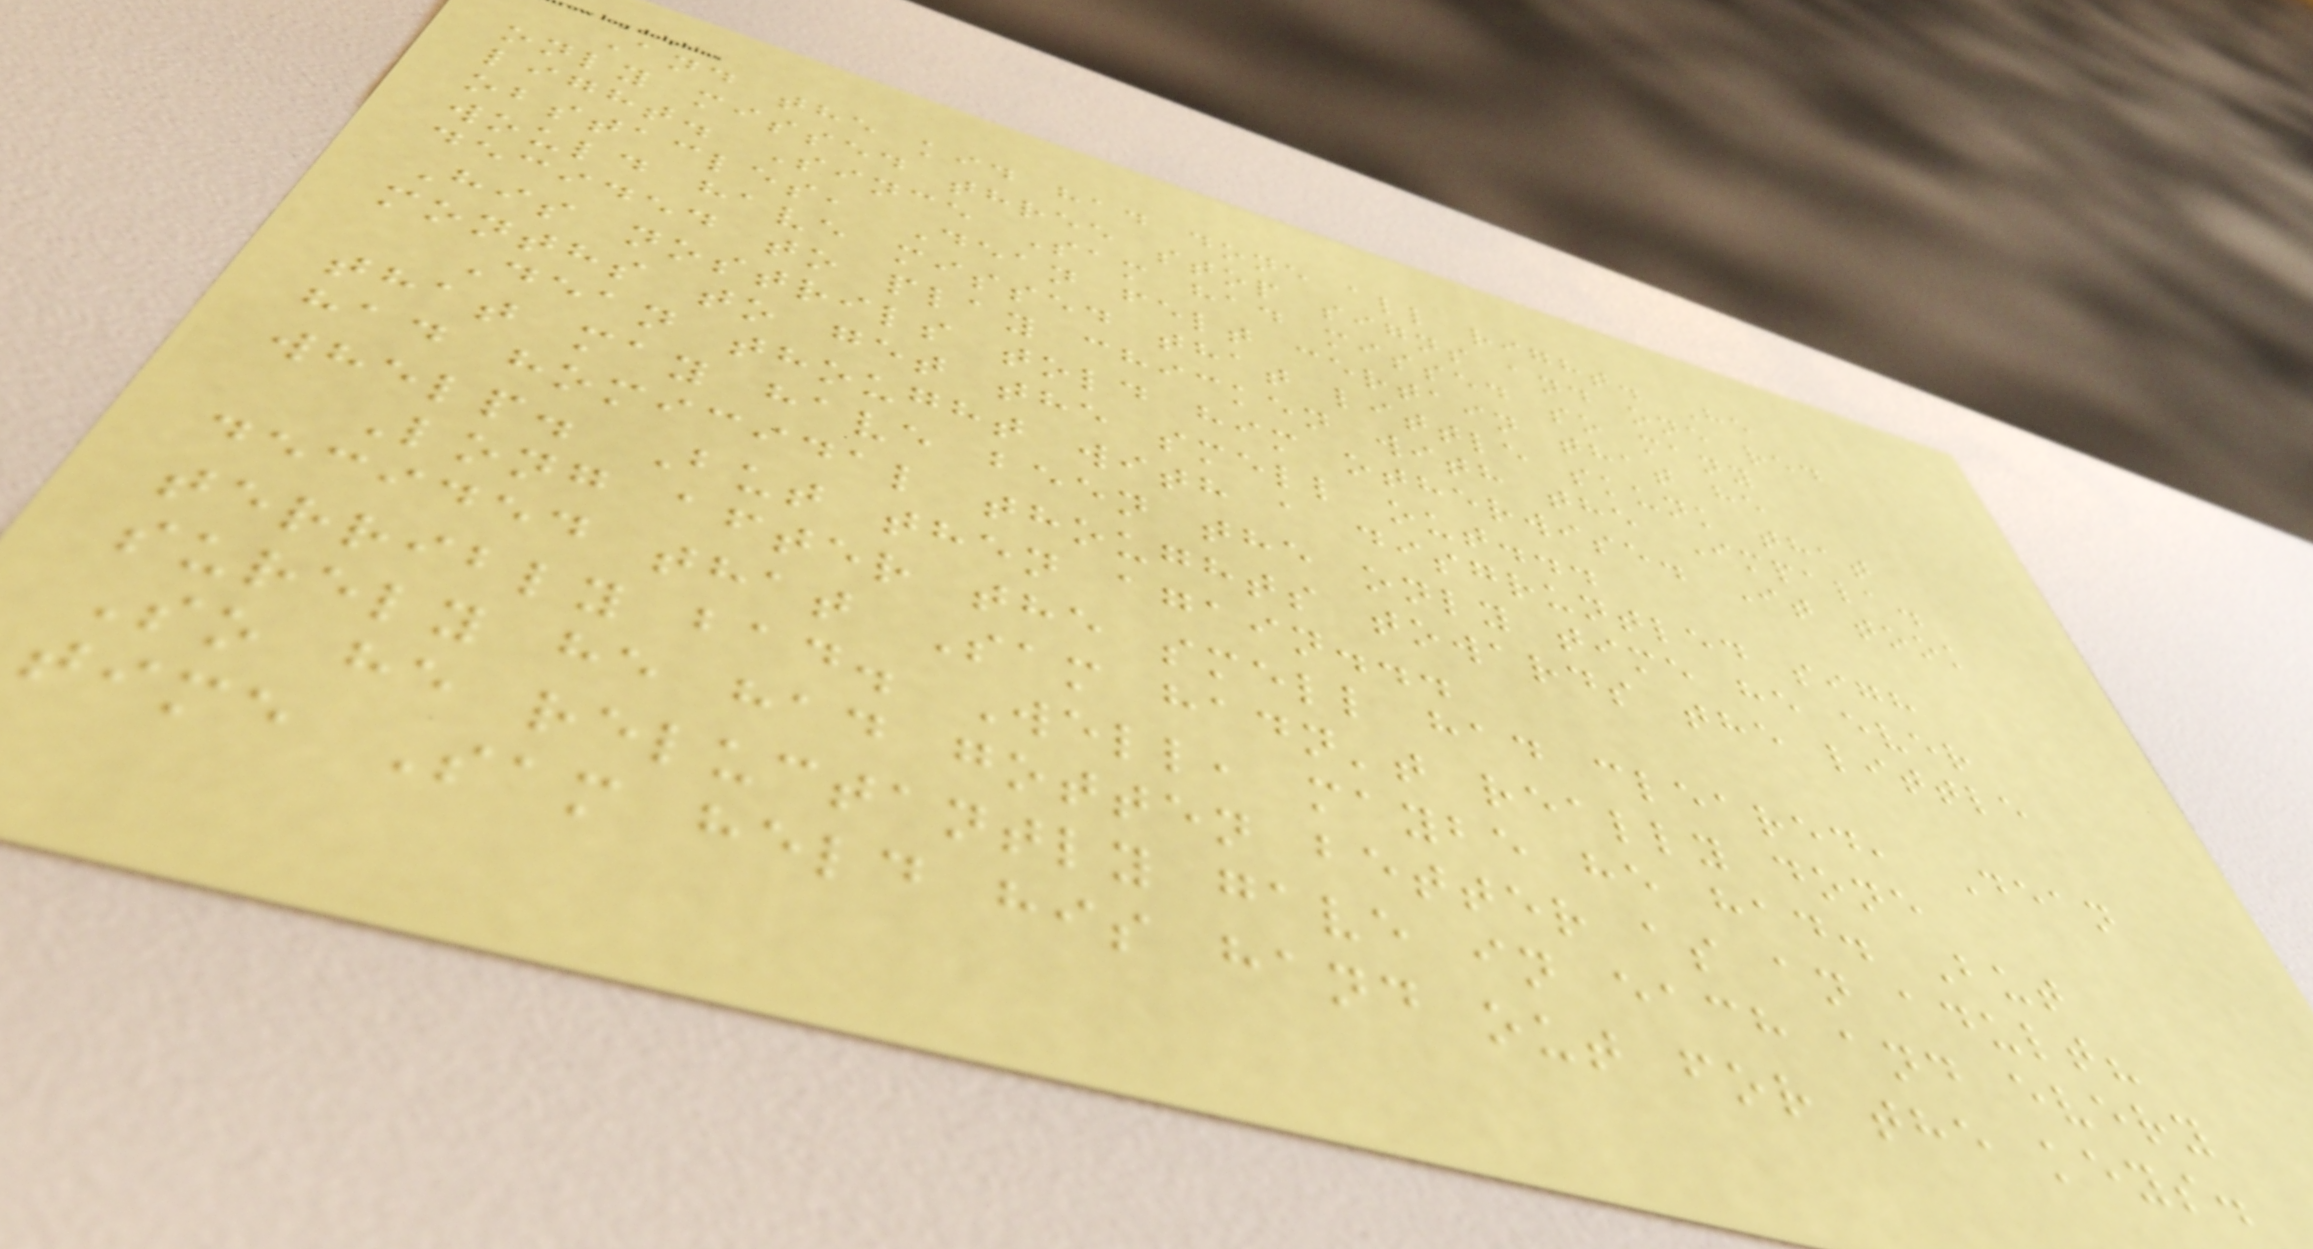And the kid had done all right. He
only missed three stop signs and one red
light. Since Sam had missed so many
obstacles, Dean felt certain that he
would have missed that little skunk that
decided to play chicken with the Impala.
His nostrils told him otherwise. It took
months to get the smell out...
Dean thought with a disgruntled sigh
that may have been the only time he ever
had homicidal thoughts towards the little
whelp. But then again...
Long after the smell had cleared, Dean
decided that Sam hadn't really done
terribly bad. Well, maybe he had. But
surely he had gotten better as an adult?
So he reluctantly gave in each and every
time Sam held his hand out for the keys.
